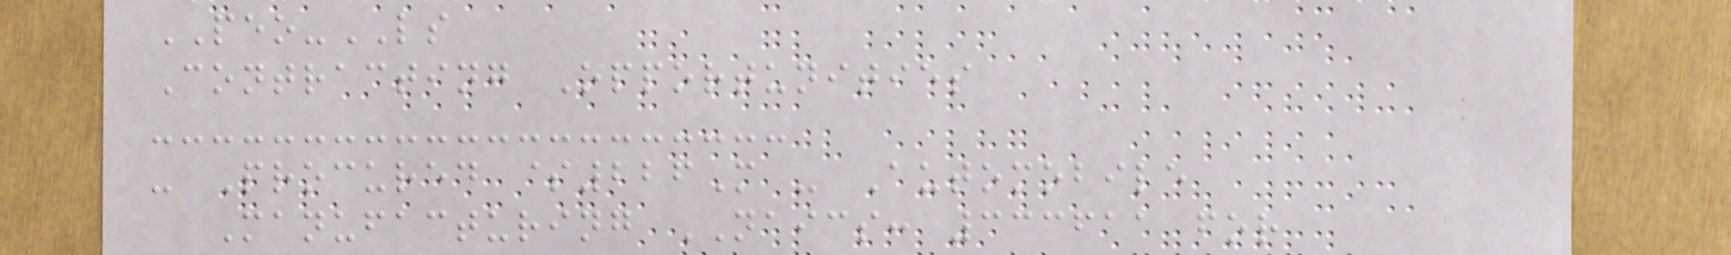PEO-LS
Contracting Opportunities
- Procured $226M - Automobile
Manufacturing NAICS: 333611 for
